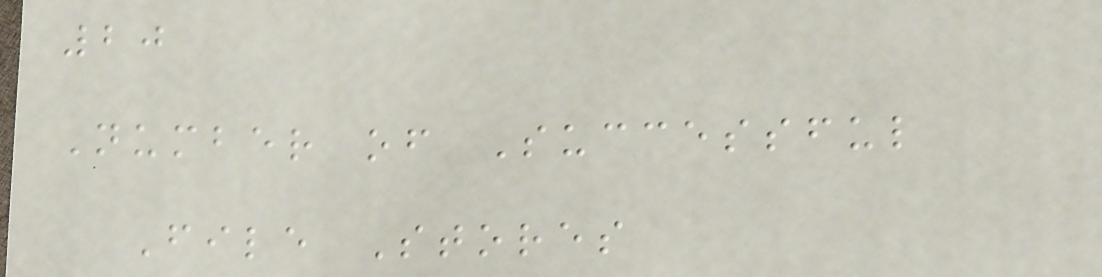20
Number of Successful
File Stores
